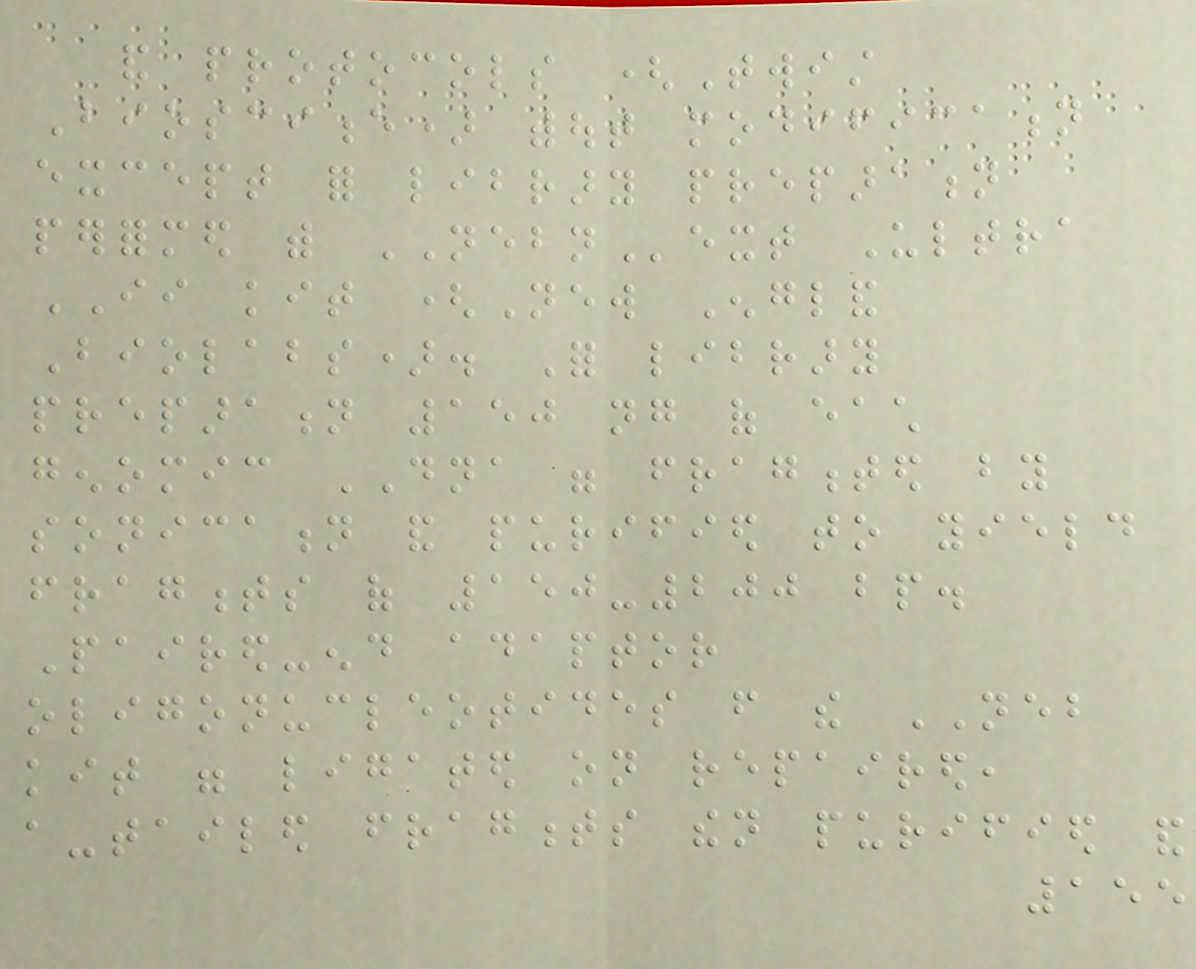and protocols (Twist
Bioscience) without modification
except for library preparation
performed with NEBNext Ultra
II kit (New England
Biolabs). For library
preparation 150 ng of each
genomic DNA were fragmented by
sonication and purified to yield
fragments of 150-200 bp.
Paired-end adaptor
oligonucleotides from the NEB
kit were ligated on repaired,
a-tailed fragments then purified and
155
